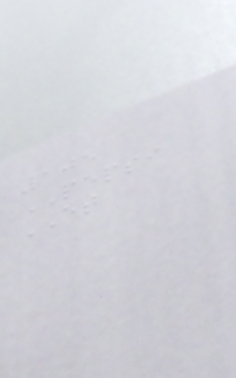105
PEPSI
ET
